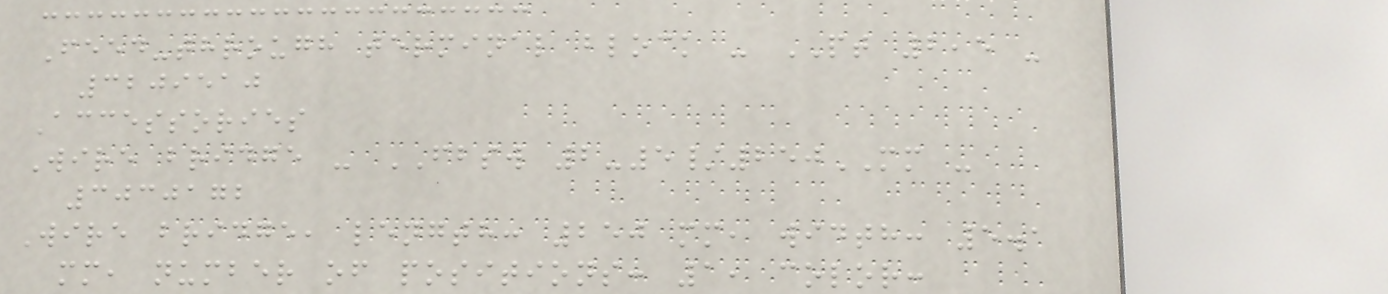Feed-through terminal block - PT 2,5 -
3209510
Accessories
Wire bridge - FBSW 2-5/250MM -
3030172
Wire bridge, length: 250 mm, width: 5.1
mm, number of positions: 1, color:
